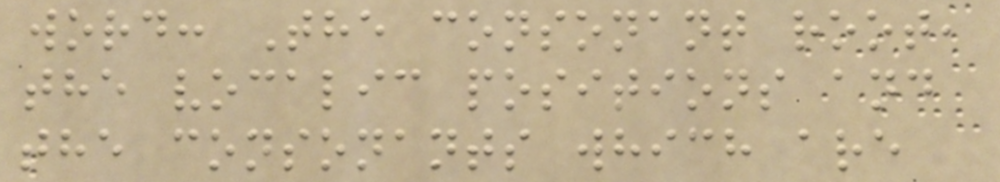word: The consonant root,
the vocalic positions and
the consonants which are
